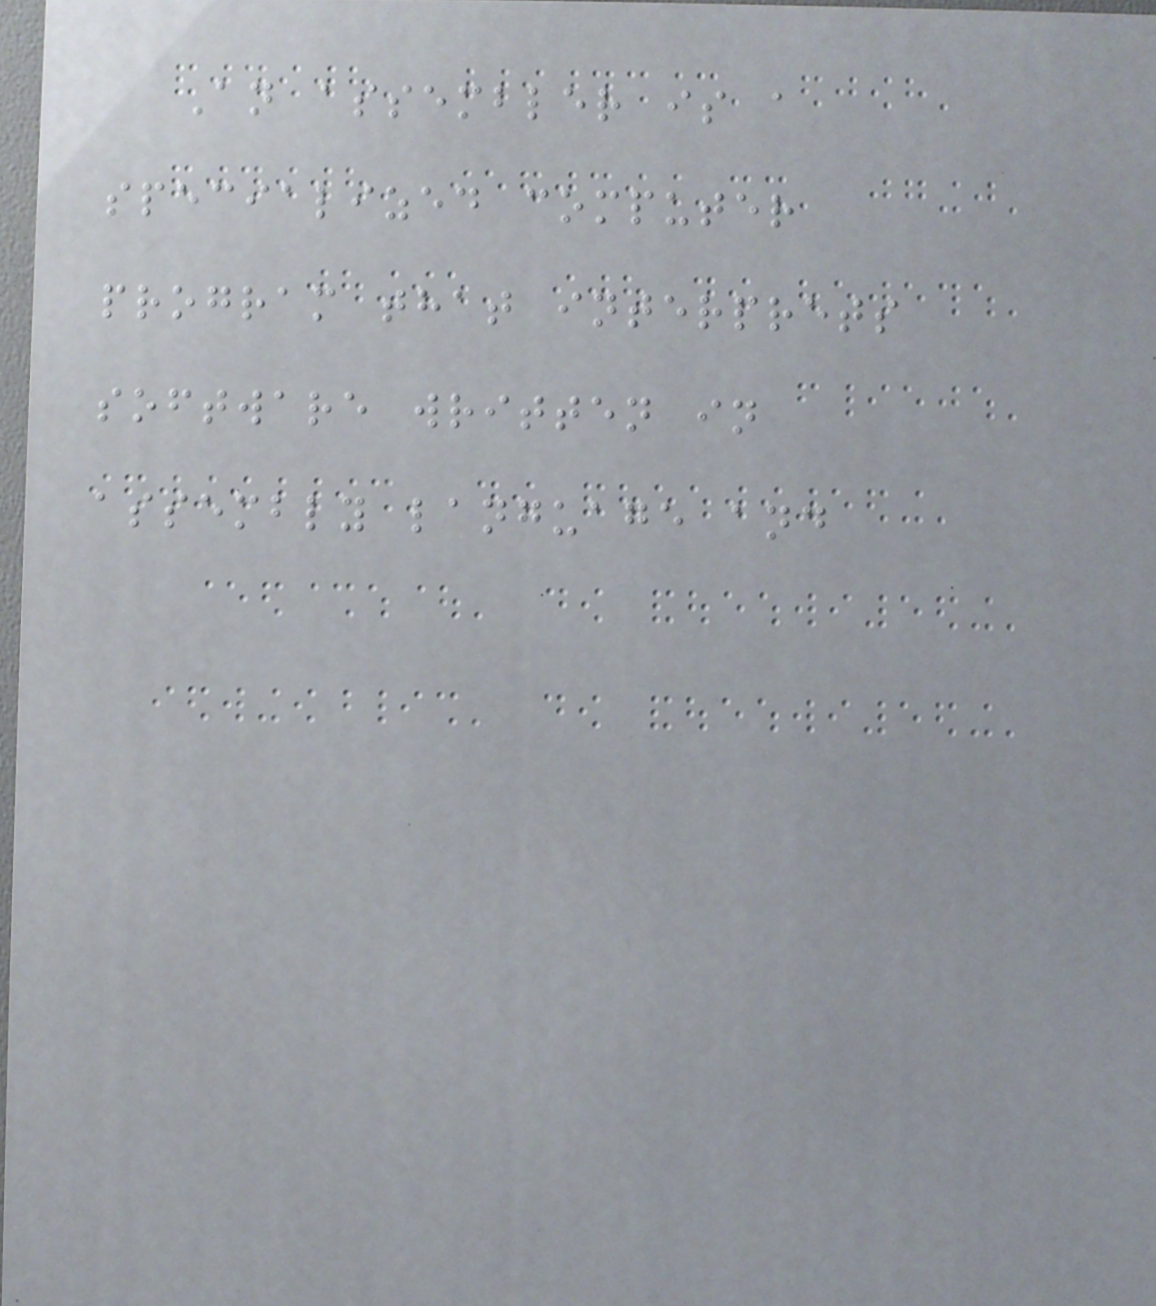An assembler is a
specialized computer
program that interprets
software written in
assembly language and
